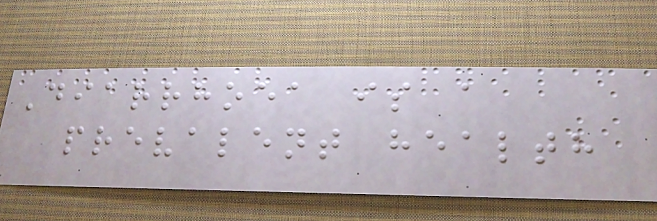Diarrhoea is a
prevalent health
